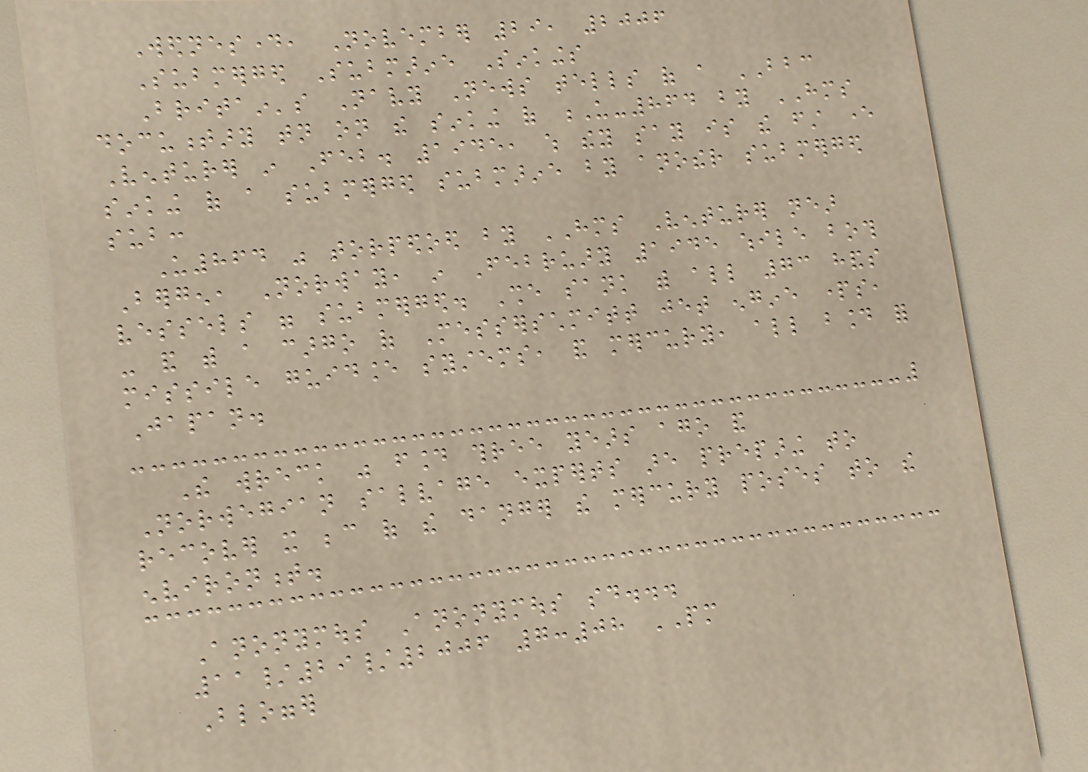Wednesday, November 29, 2006
Submerged Submarine Sinkings
Britain's Navy News tells of a BBC
documentary tonight on the sinking of U-864 by HMS
Venturer in Feb. 1945, which they say is the first ever
sinking of a submerged submarine by another submerged
sub:
U864 was torpedoed by HMS Venturer near
Bergen, Norway, in February 1945 while both
vessels were submerged. She sank with all 73 hands
- and with a cargo of Messerschmitt jet engine parts,
missile guidance systems, and mercury, all bound for
Japan.
The wreck was found three years ago and
Norwegian salvage experts are preparing to
recover it because of the danger the mercury poses to the
environment.
Anonymous Anonymous said...
11/29/2006 7:08 PM
Blogger
